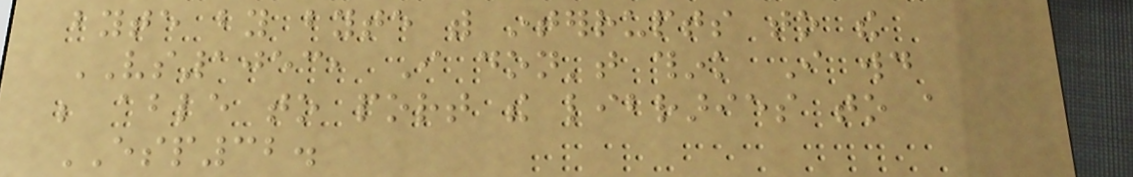byte by byte with interrupts to the
VS1053, I don't think I would
be able to port the libraries to a
ESP32.
